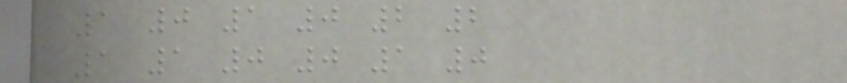1 0 1 0 2 2
1 1 0 0 1 0
